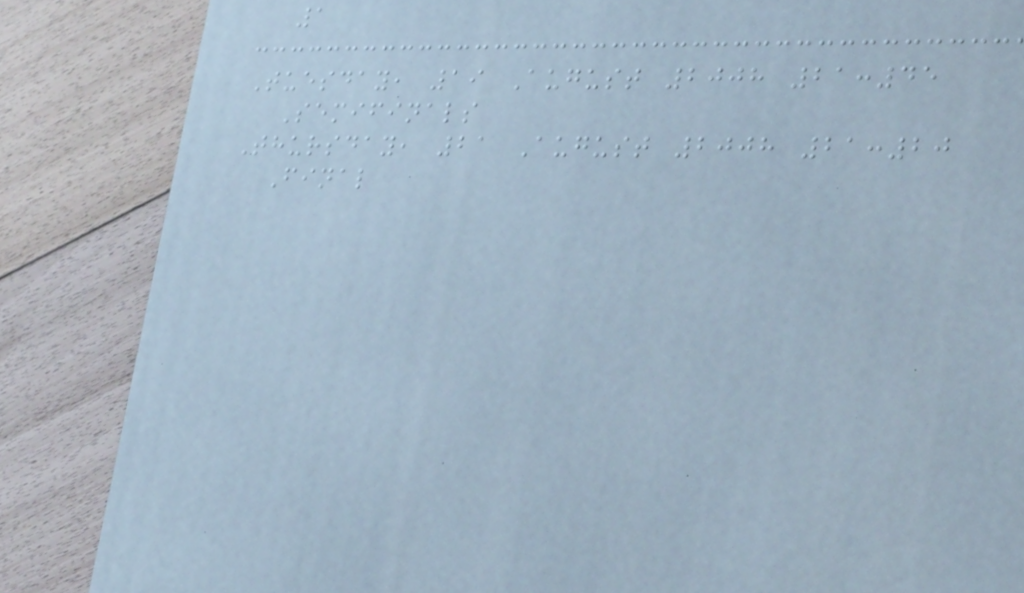1
Tuesday, 19 August 2008 21:45
Semifinals
Thursday, 21 August 2008 21:20
Final
